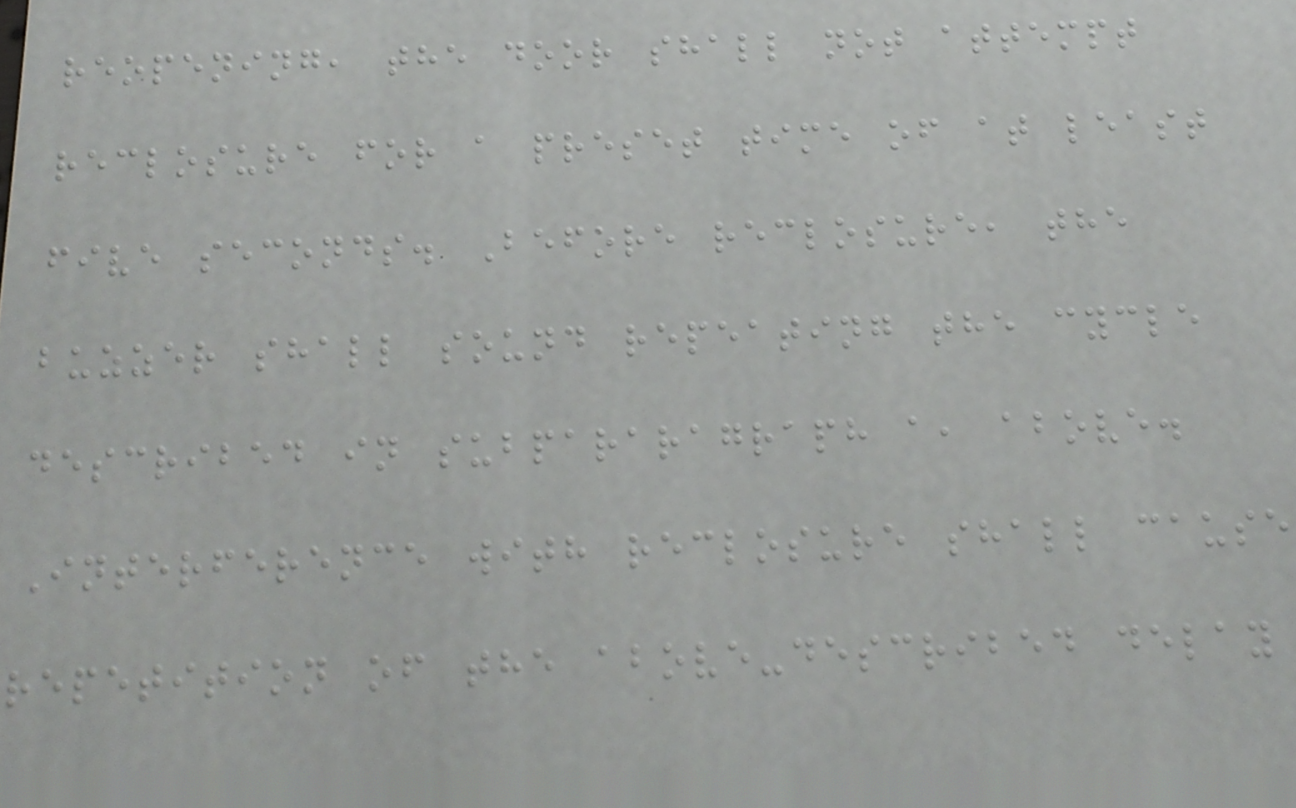reopening, the door shall not attempt
reclosure for a preset time of at least
five seconds. Before reclosure, the
buzzer shall sound repeating the cycle
described in subpararagraph a, above.
Interference with reclosure shall cause
repetition of the above-described delay
